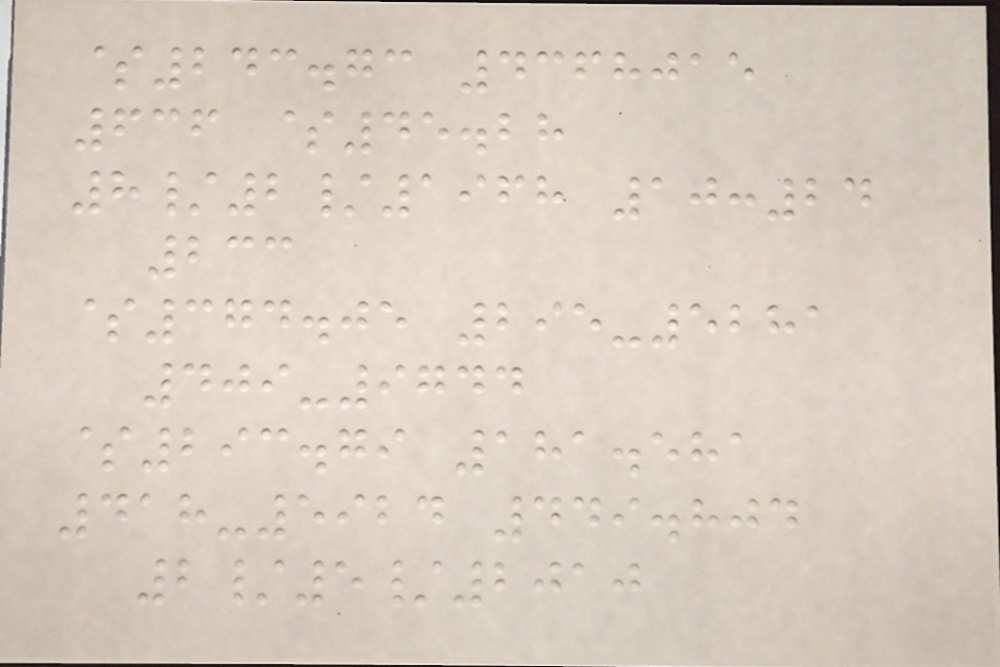$243.73 4368015
636 $45.28
8/2/1968 10:24
233
$374.05 295-5281
409-9744
$293.79 181.581
418-5924 449.804
2/5/2010
